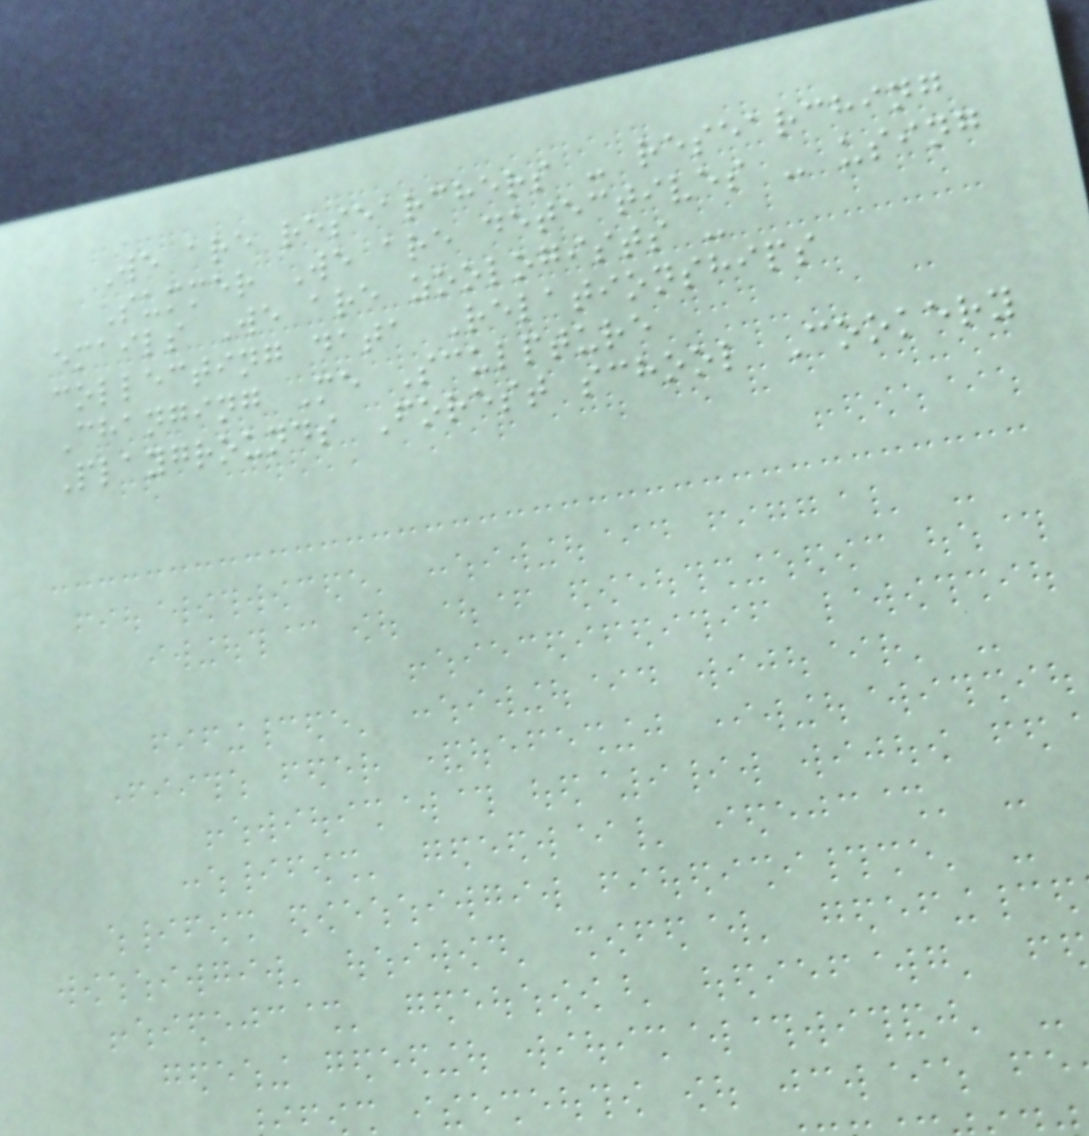We are researchers - researching
Summer We are detectives - using
emails We are zoologists -
collecting data Relationships
Changing Me Sculpture
Playgrounds Forest school Cookery
